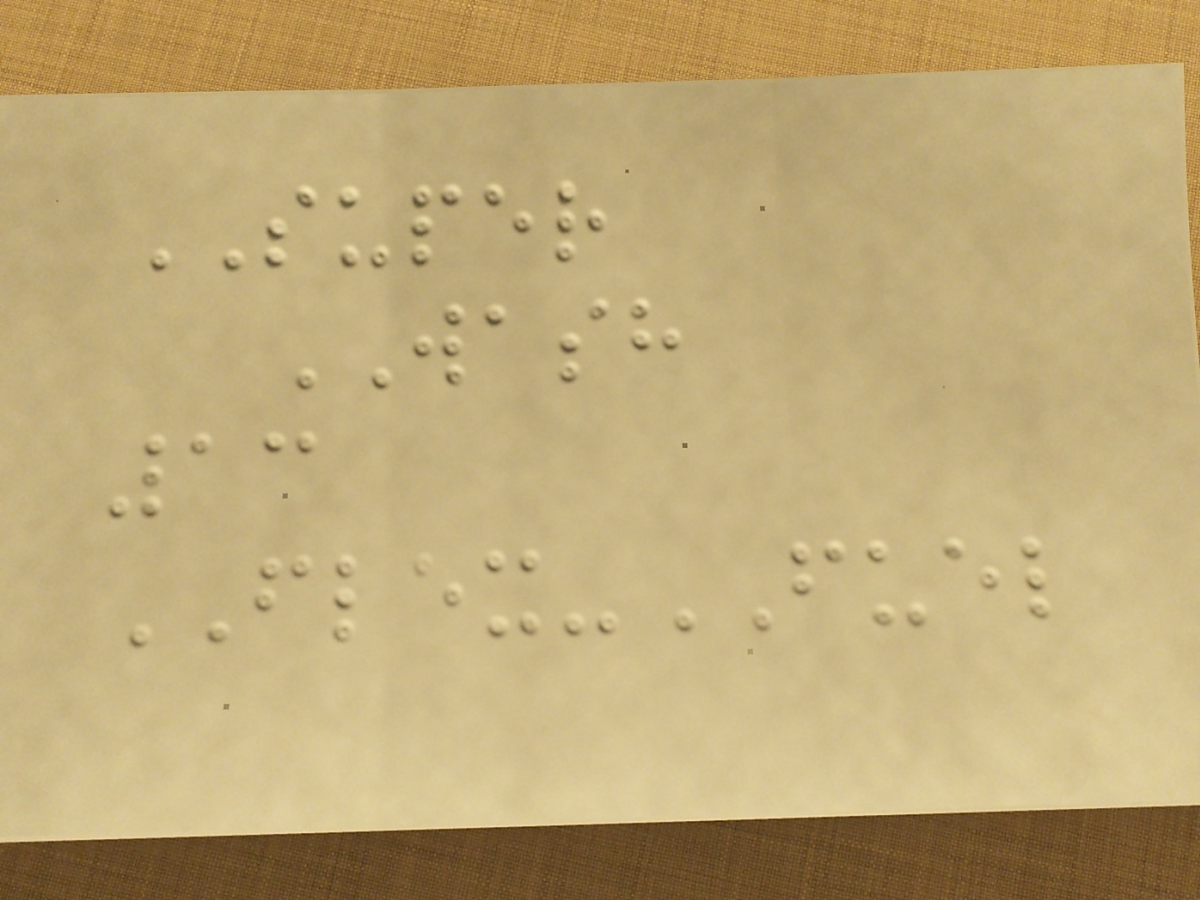SUPER
WASH
13
FLEX-FUEL
